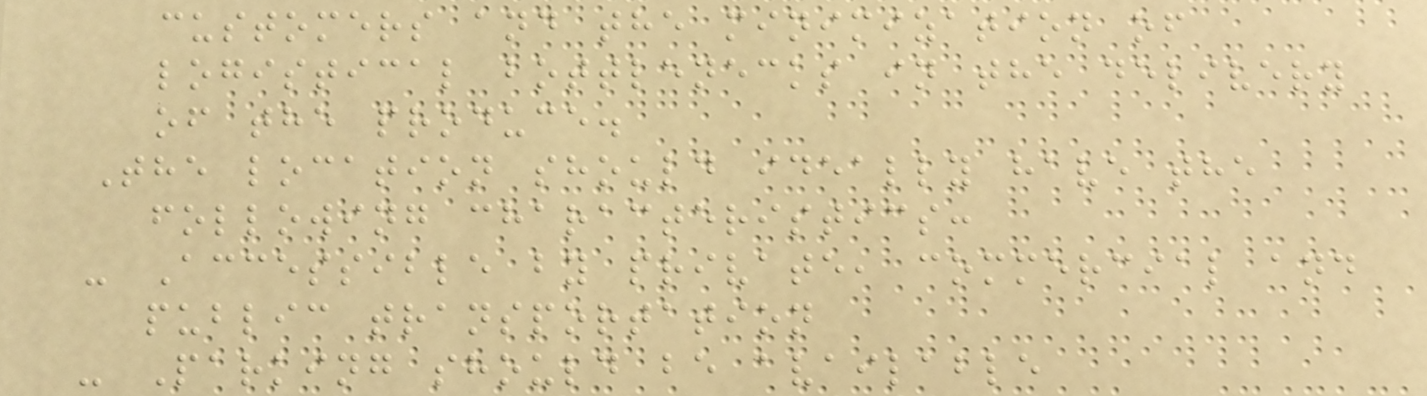customers and the minimization of
logistical bottlenecks in the delivery
of the produce.
The location should ideally have the
following characteristics:
- Accessible by private, commercial and
public transportation
- Parking should be available
